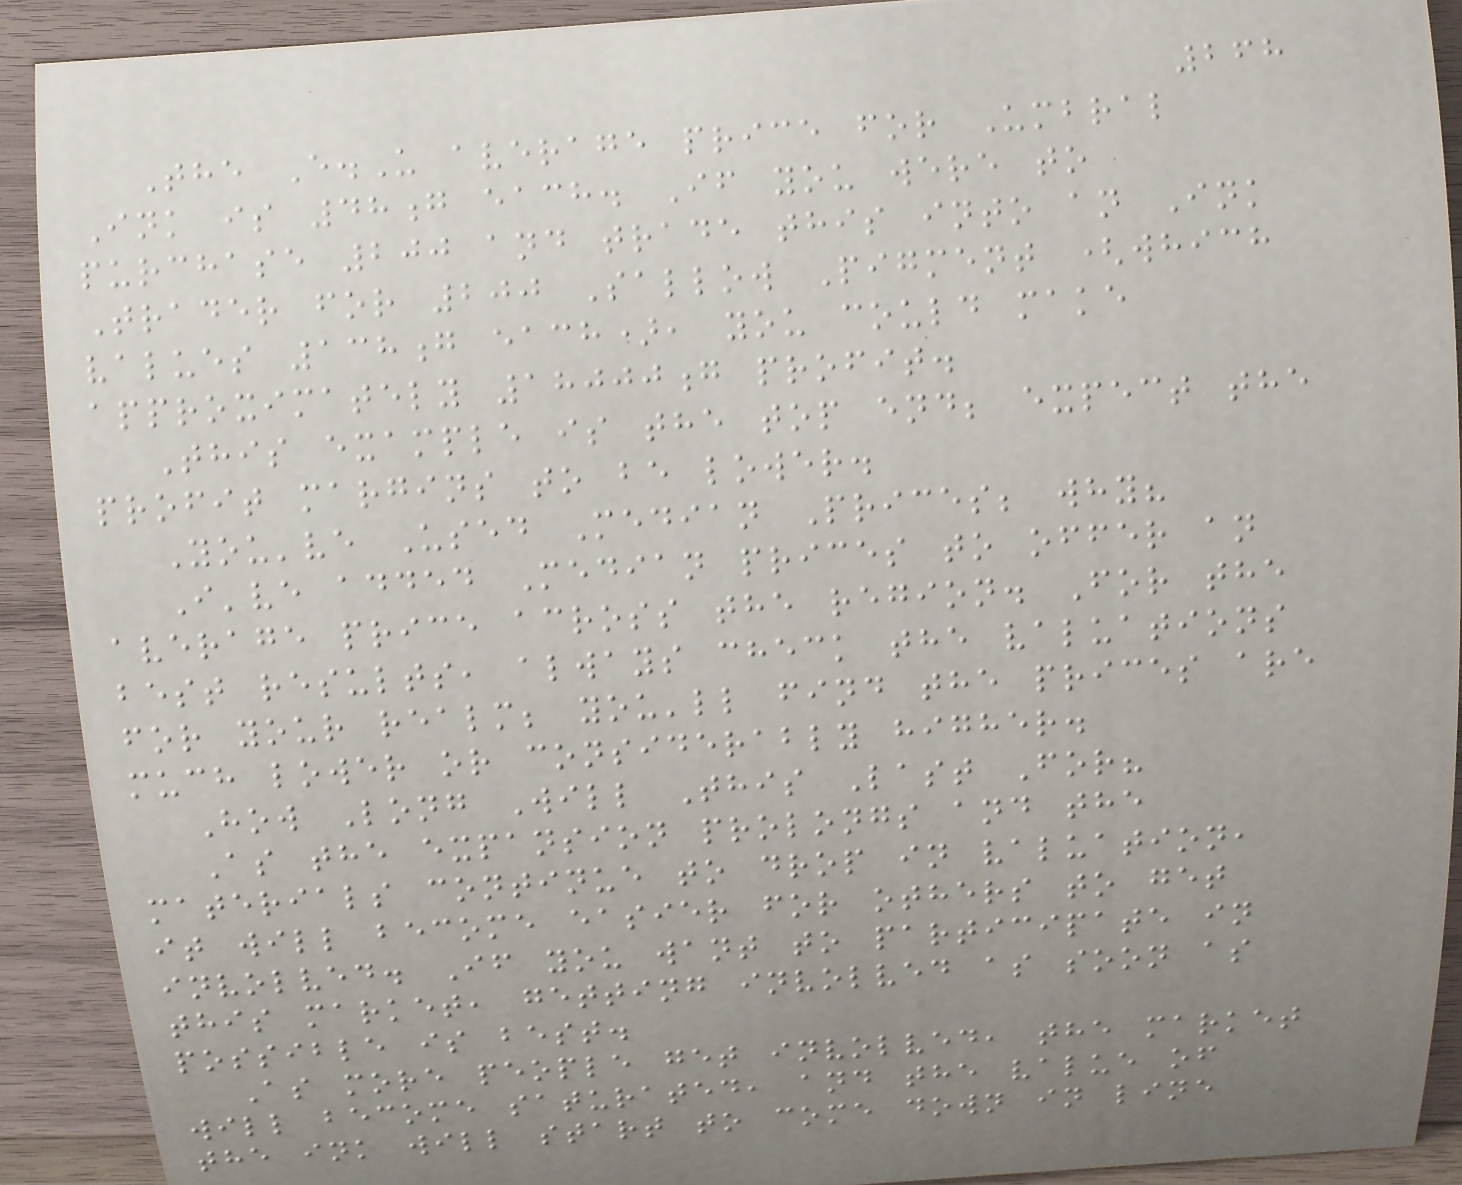268
The E.U average price for Umbral
Ink is 48g each. If you were to
purchase 200 and trade this into an Ink
Trader for 200 Sallow Pigment (which
values 138g each), you could make
approximately 18000g profit.
This example is the top end; expect the
profit margins to be lower.
You've Used Median Prices; why?
I've added Median prices to offer an
average price across the region. For the
best results, always check the valuations
for your realm; you'll find the prices are
much lower or considerably higher.
How Long Will This Last For?
As the expansion prolongs and the
materials continue to drop in valuation,
it will become easier for others to get
involved. If you want to participate in
this market, getting involved as soon as
possible is best.
As more people get involved, the market
will become saturated, and the value of
the ink will start to come down in line
